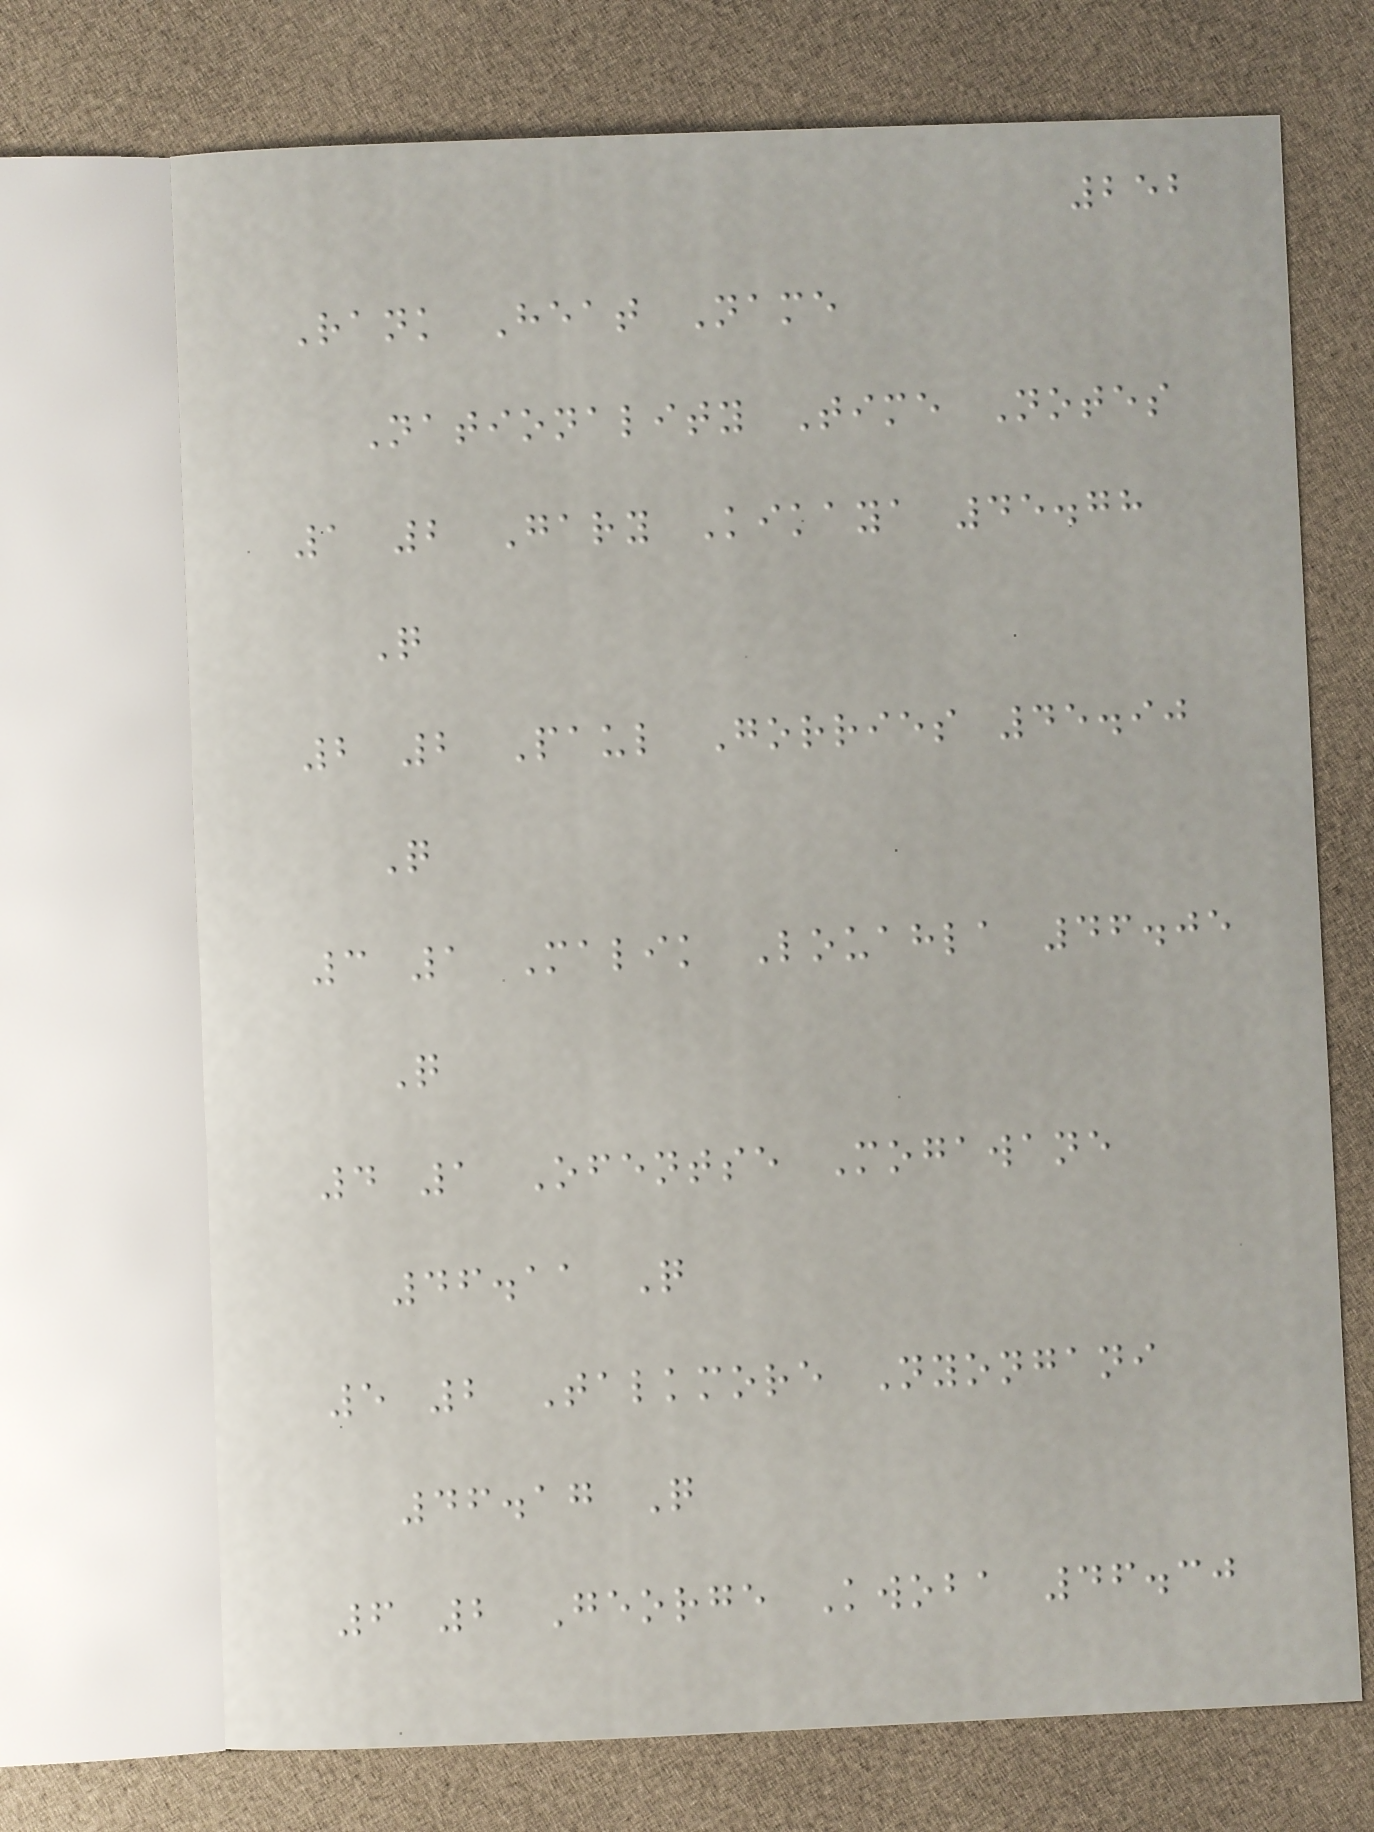252
Rank Heat Name
Nationality Time Notes
1 2 Gary Kikaya 45.78
Q
2 2 Paul Gorries 45.90
Q
3 1 Malik Louahla 46.05
Q
4 1 Ofentse Mogawane
46.11 Q
5 2 Talkmore Nyongani
46.17 Q
6 2 George Kwoba 46.30
